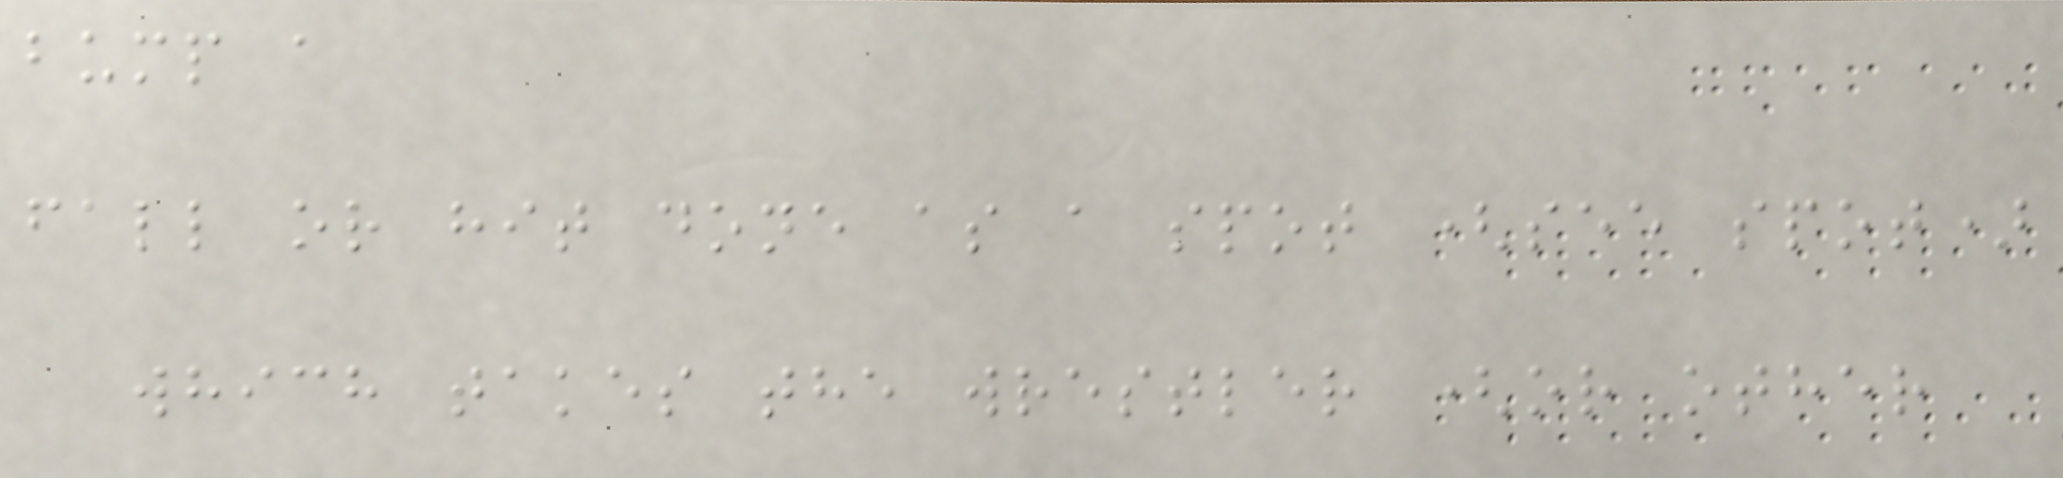bump a
fall or hit done as a spot (see spot)
which takes the wrestler (or other
